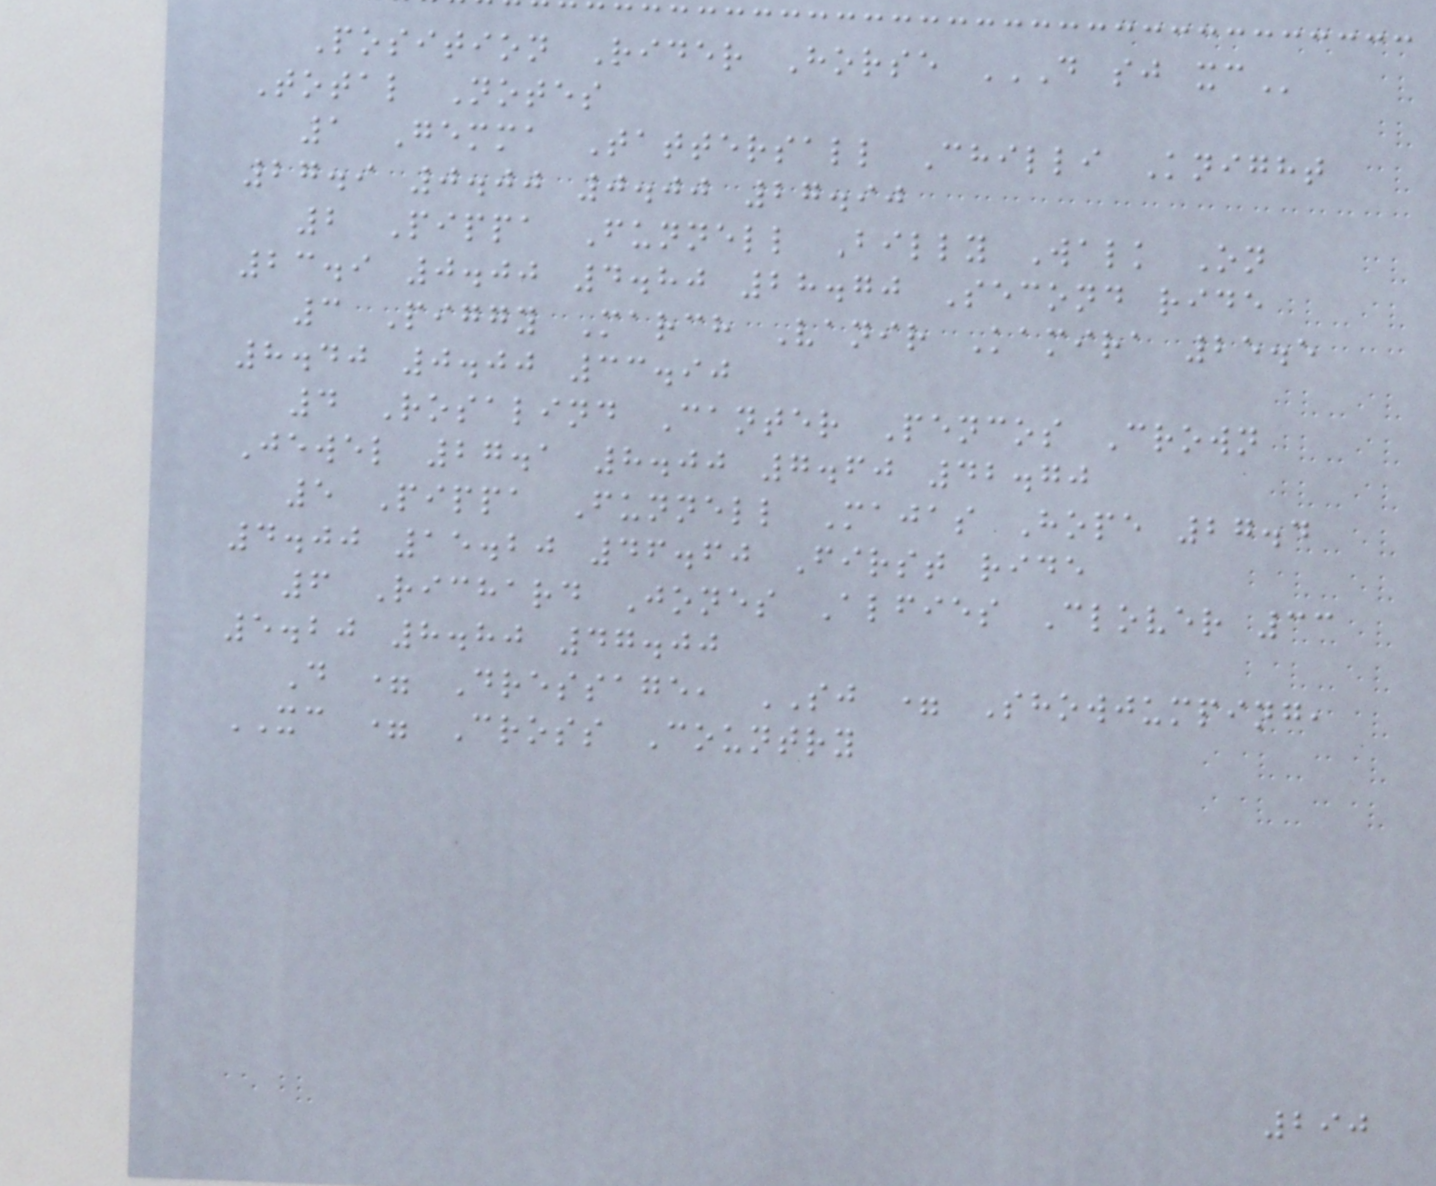Position Rider Horse D SJ XC
Total Notes
1 Gemma Tattersall Chilli Knight
27.9 0.00 0.00 27.90
2 Pippa Funnell Billy Walk On
23.9 0.00 4.80 28.70 Second ride
3 Piggy March Vanir Kamira 25.5
8.40 0.00 33.90
4 Rosalind Canter Pencos Crown
Jewel 27.1 8.00 7.60 42.70
5 Pippa Funnell Majas Hope 27.4
4.00 15.20 46.60 First ride
6 Richard Jones Alfies Clover 33
5.20 8.80 47.00
D = Dressage, SJ = Showjumping,
XC = Cross Country
290
